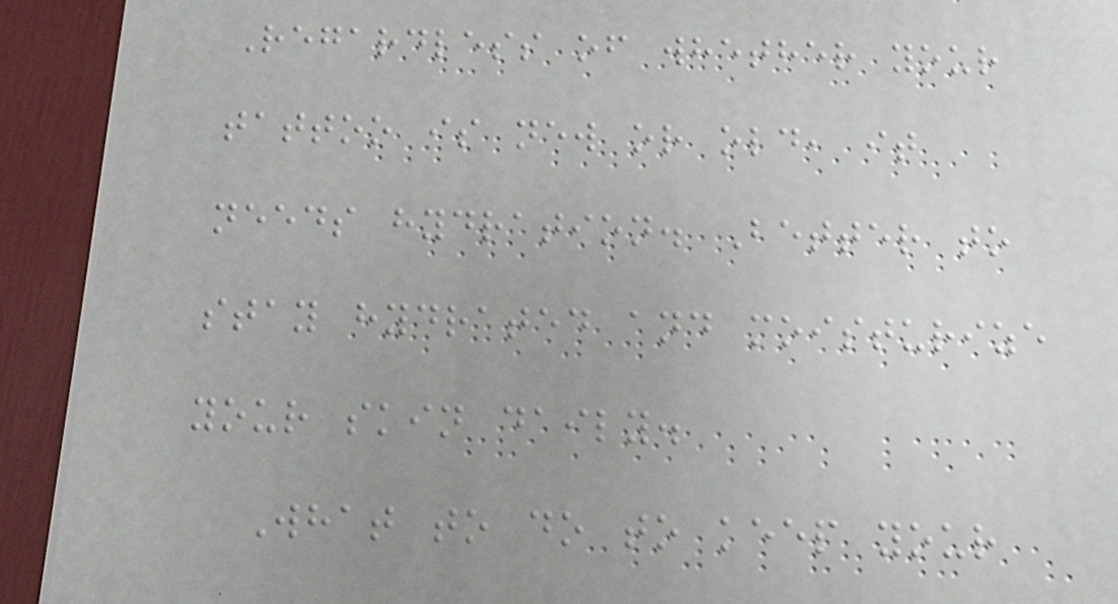Regardless of whether your
tattoo is new or old, it
needs hydration. Better to
stay hydrated and moisturize
your skin daily.
What to do to keep your
